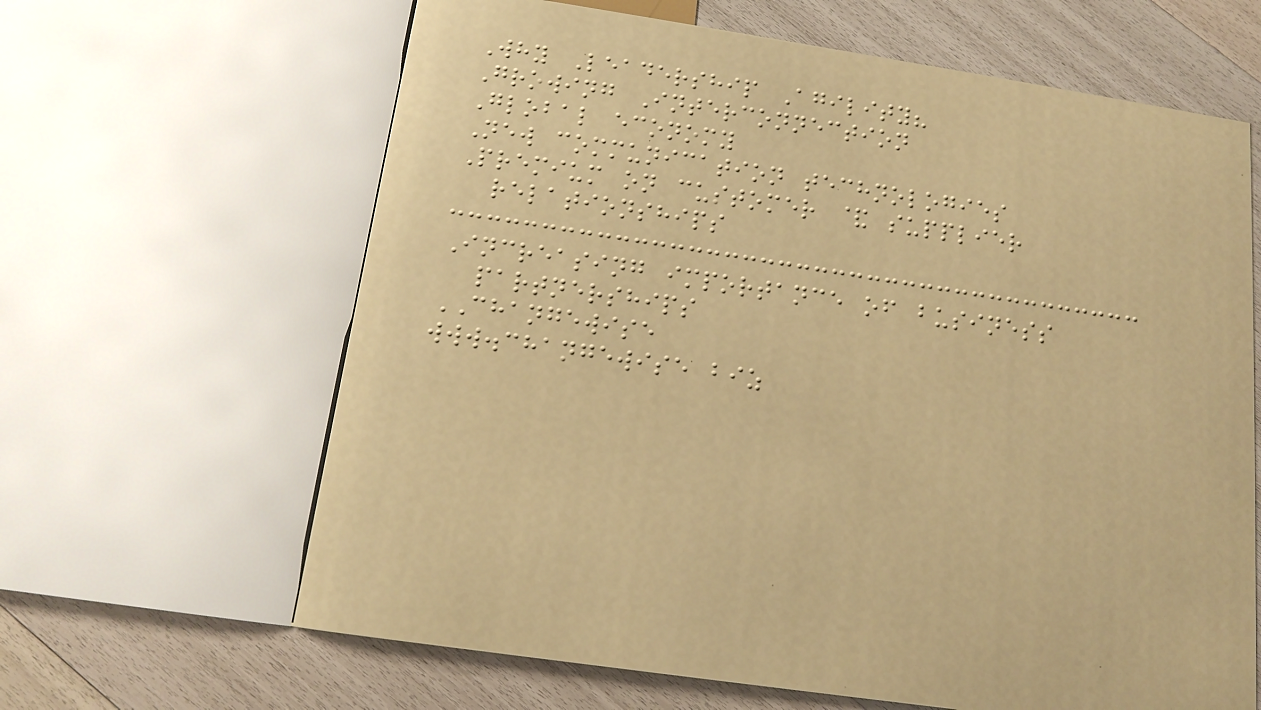Why Leadership Agility?
Growing Interconnection
Global economy
New communication technologies
Premium on customer & supplier
relationships
Increasing importance of business
partnerships
CHANGEWISE
www.changewise biz
